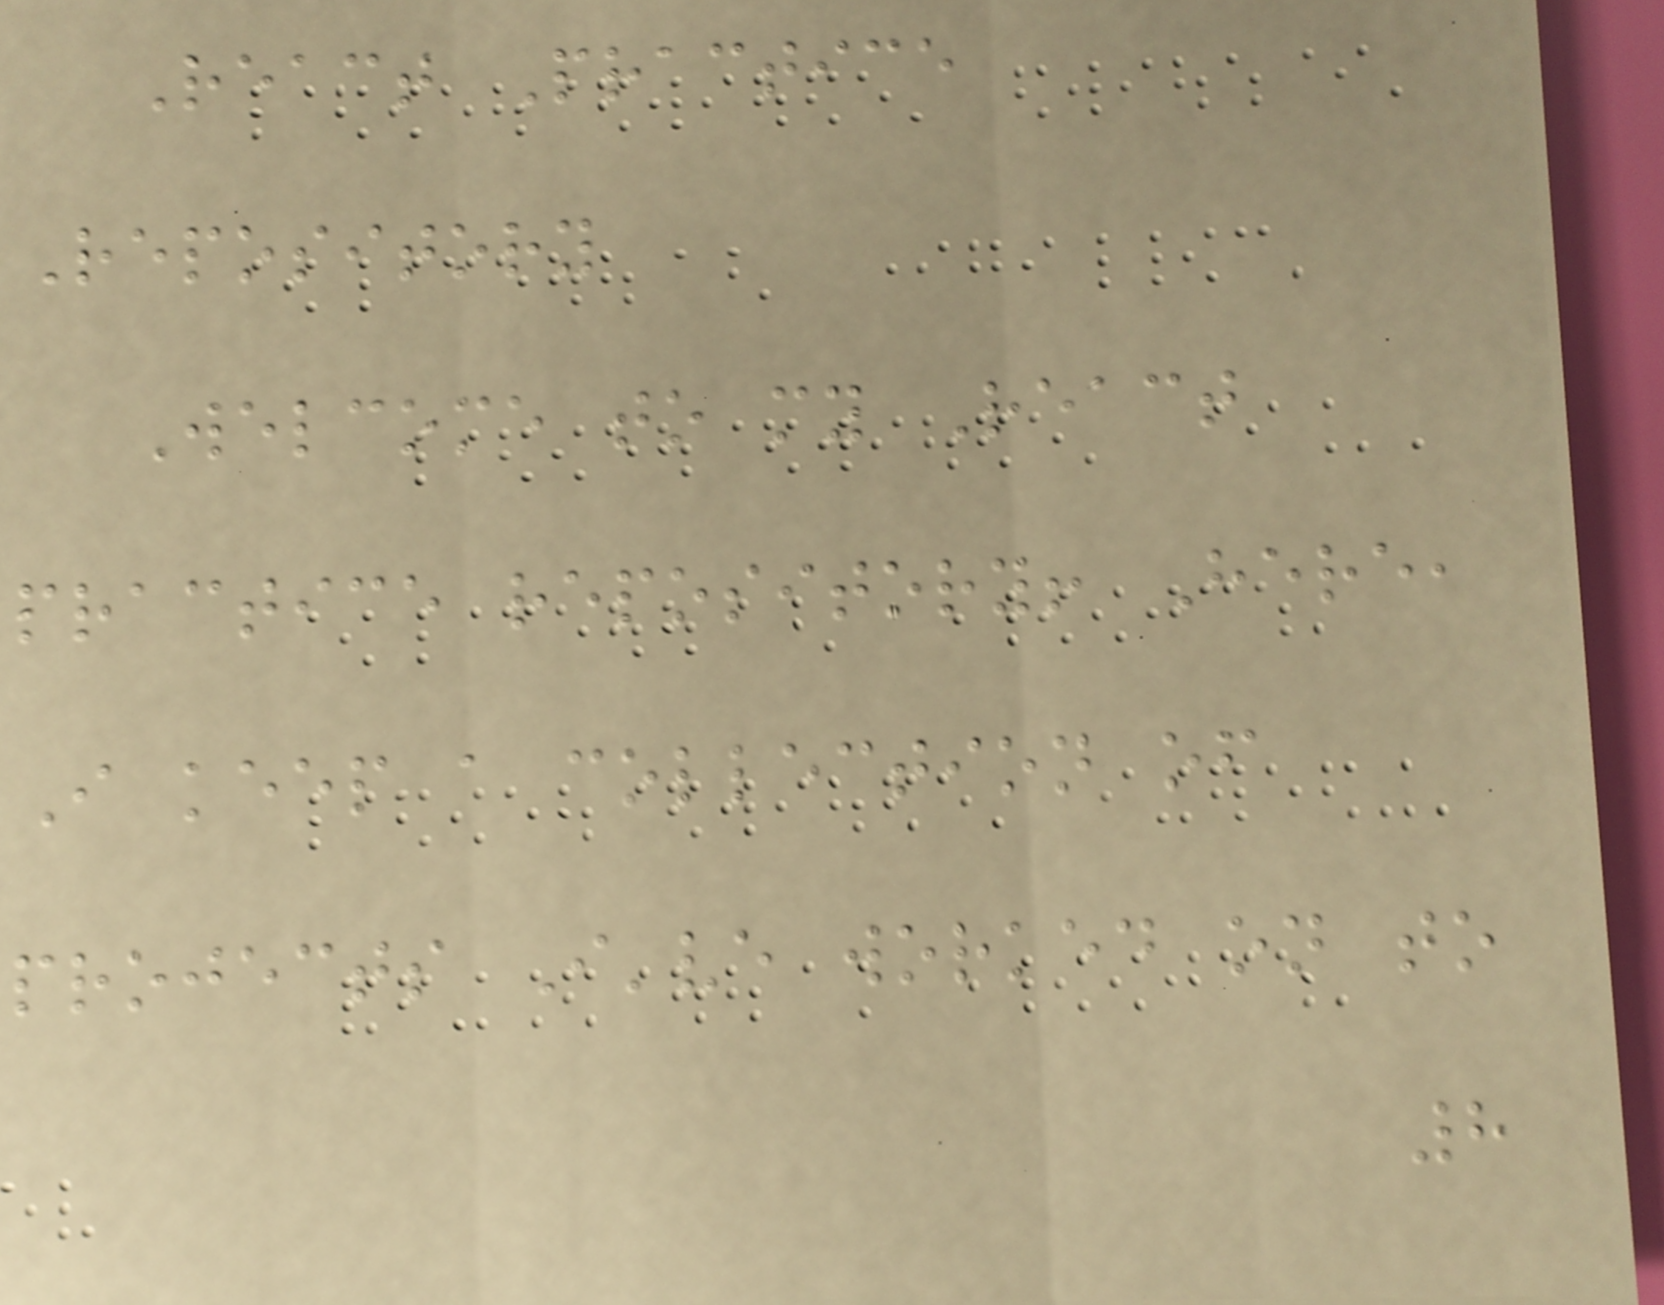React Practice
Repository
Welcome to my React
practice repository! Here,
I keep a collection of
projects I've worked on to
8
